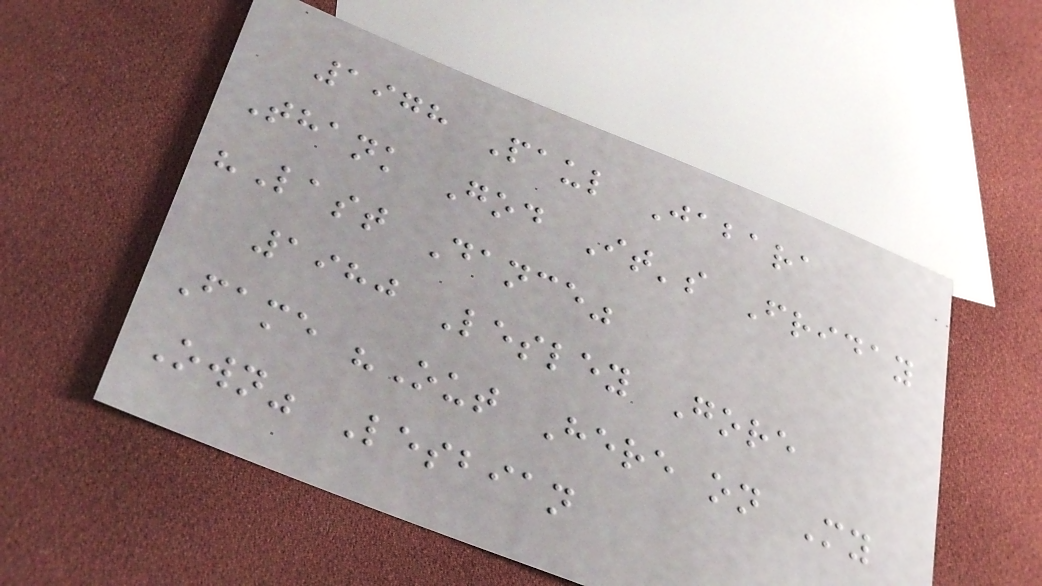1978 Paul Jabara
Thank God It's Friday
"Last Dance"
1980 Lesley Gore
Fame "Out Here on My
Own" Lesbian
